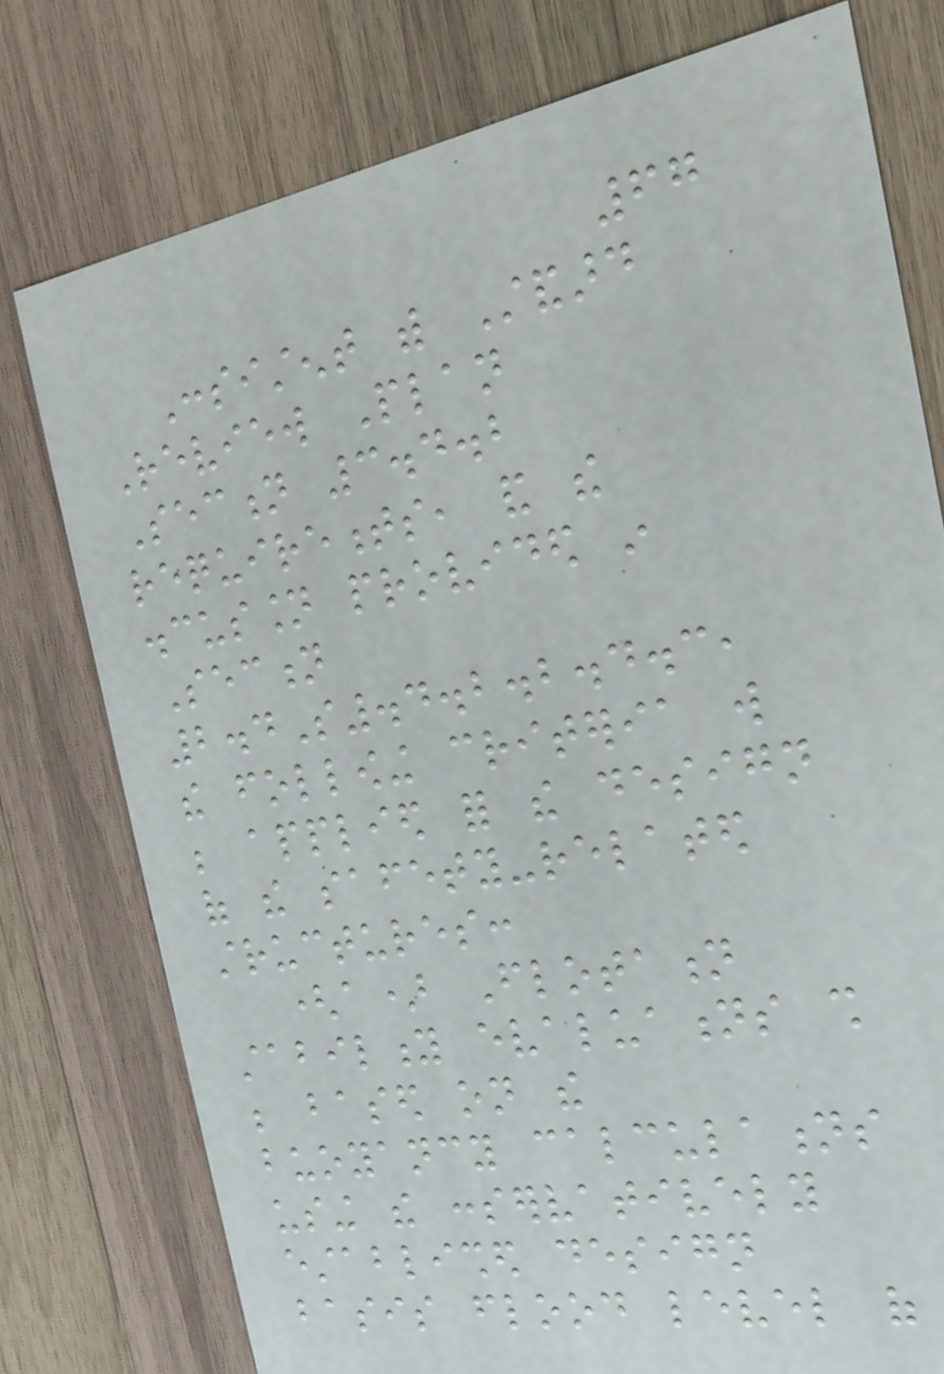67
Consistent with Standard
Review Plan
Section 3.4.2
requirements, and the
discussion provided in
Section
2.4S.4.2.2.4.3,
the following criteria will
be applied for the design
of the safety-related
structures:
(a) Flotation
stability evaluations shall
be based on the
buoyancy calculations
using the conservatively
established design
basis flood level of
